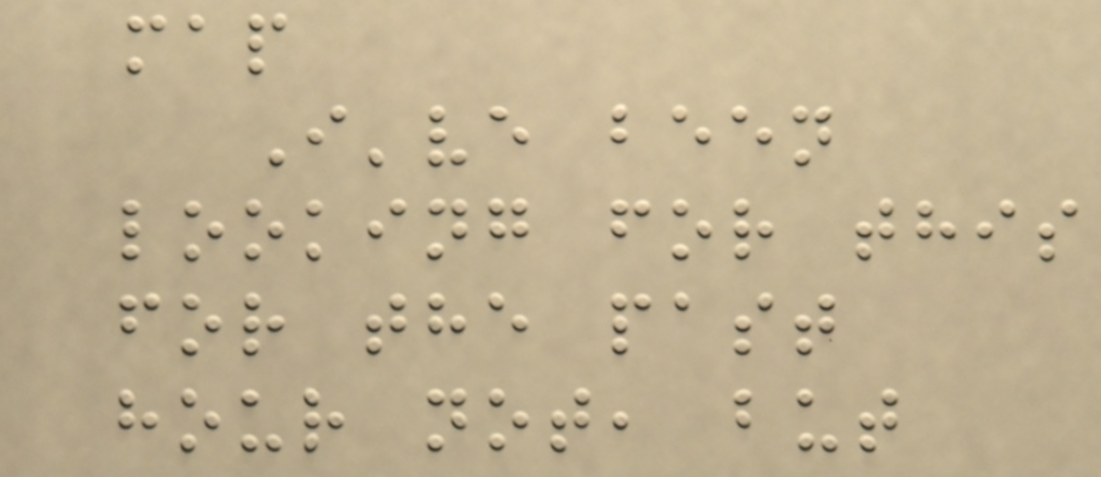map
I've been
looking for this
for the past
hour not, but
